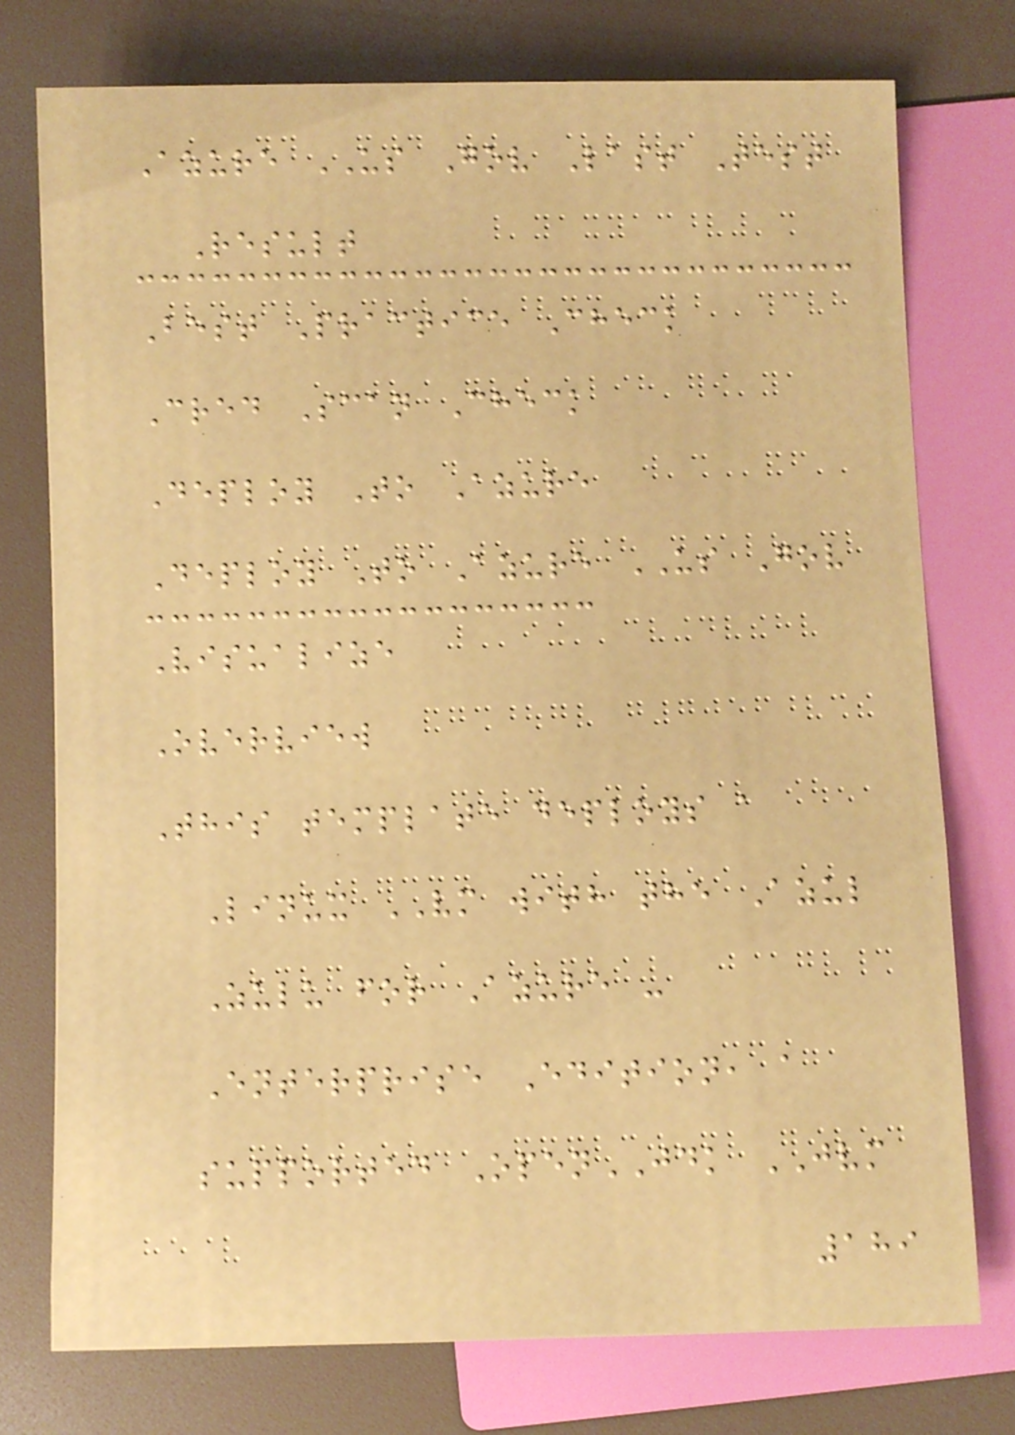Azure US Gov Last Test
Result
Best Practice Check
Cred Scan Check
Deploy To Azure
Deploy To Azure US Gov
Visualize
Overview
This template deploys a
Linux VM with the Azul
Zulu for Azure -
Enterprise Edition, a
supported OpenJDK JVM
189
